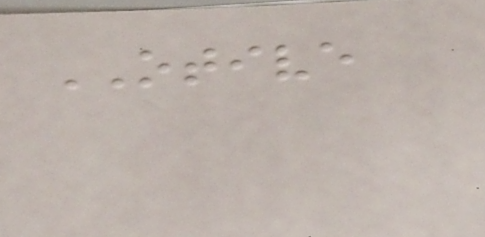OTIVE
